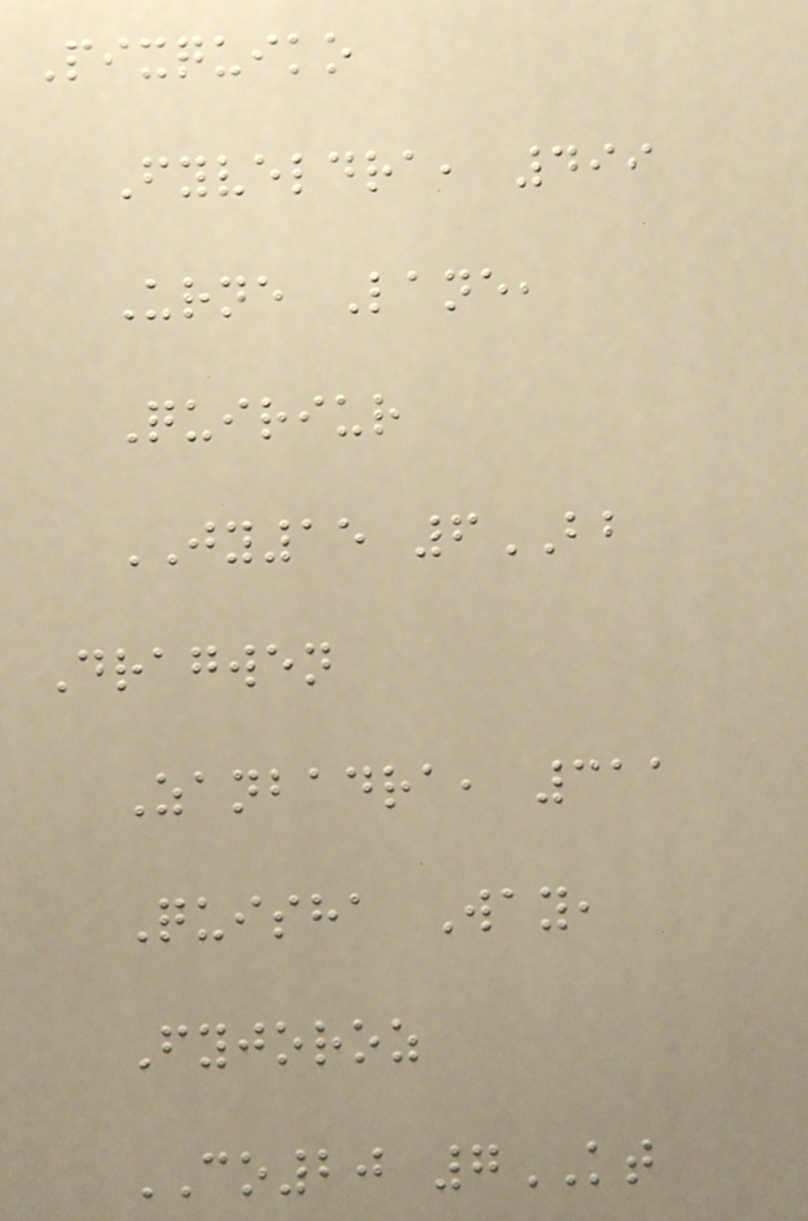Pixquiko
Fyveldra, 499
Urne Lane,
Quiriur
JY15 6BB
Dragwen
Zanbadra, 311
Quisha Way,
Fyjoroz
CO20 7KT
